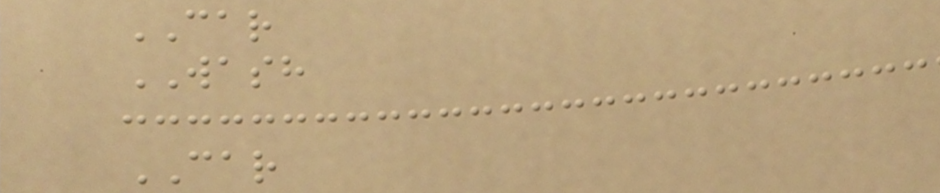CAR
WASH
CAR
